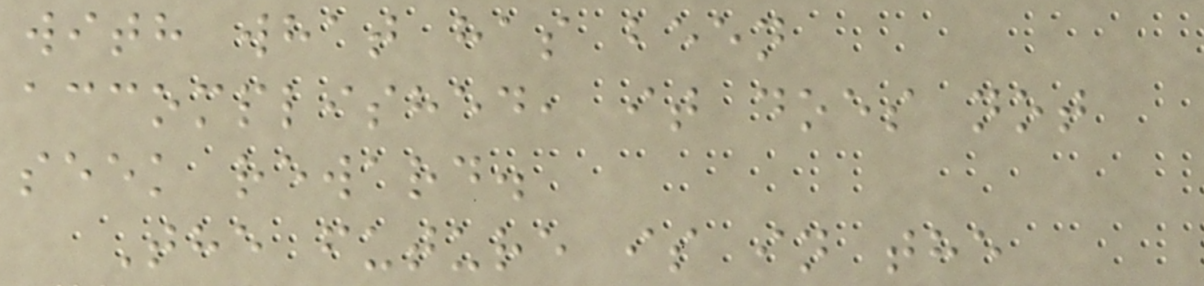with what has been
accomplished, it does not
seek reward.
The future is in the
